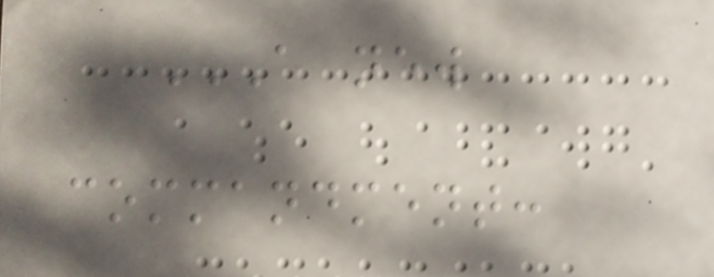A NEW
COMMANDMENT:
